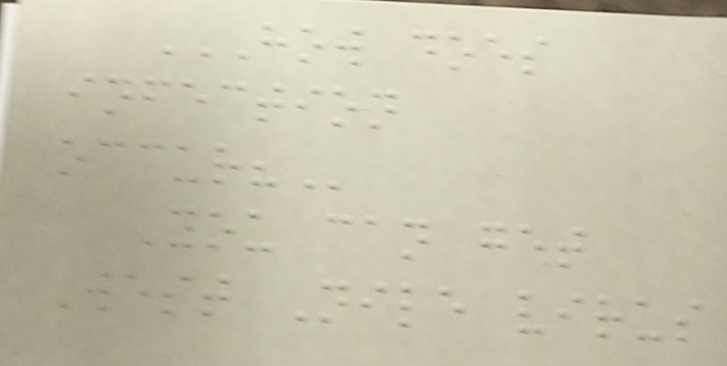HOW DOES
INFECTION
OCCUR?
You can get
West Nile virus
